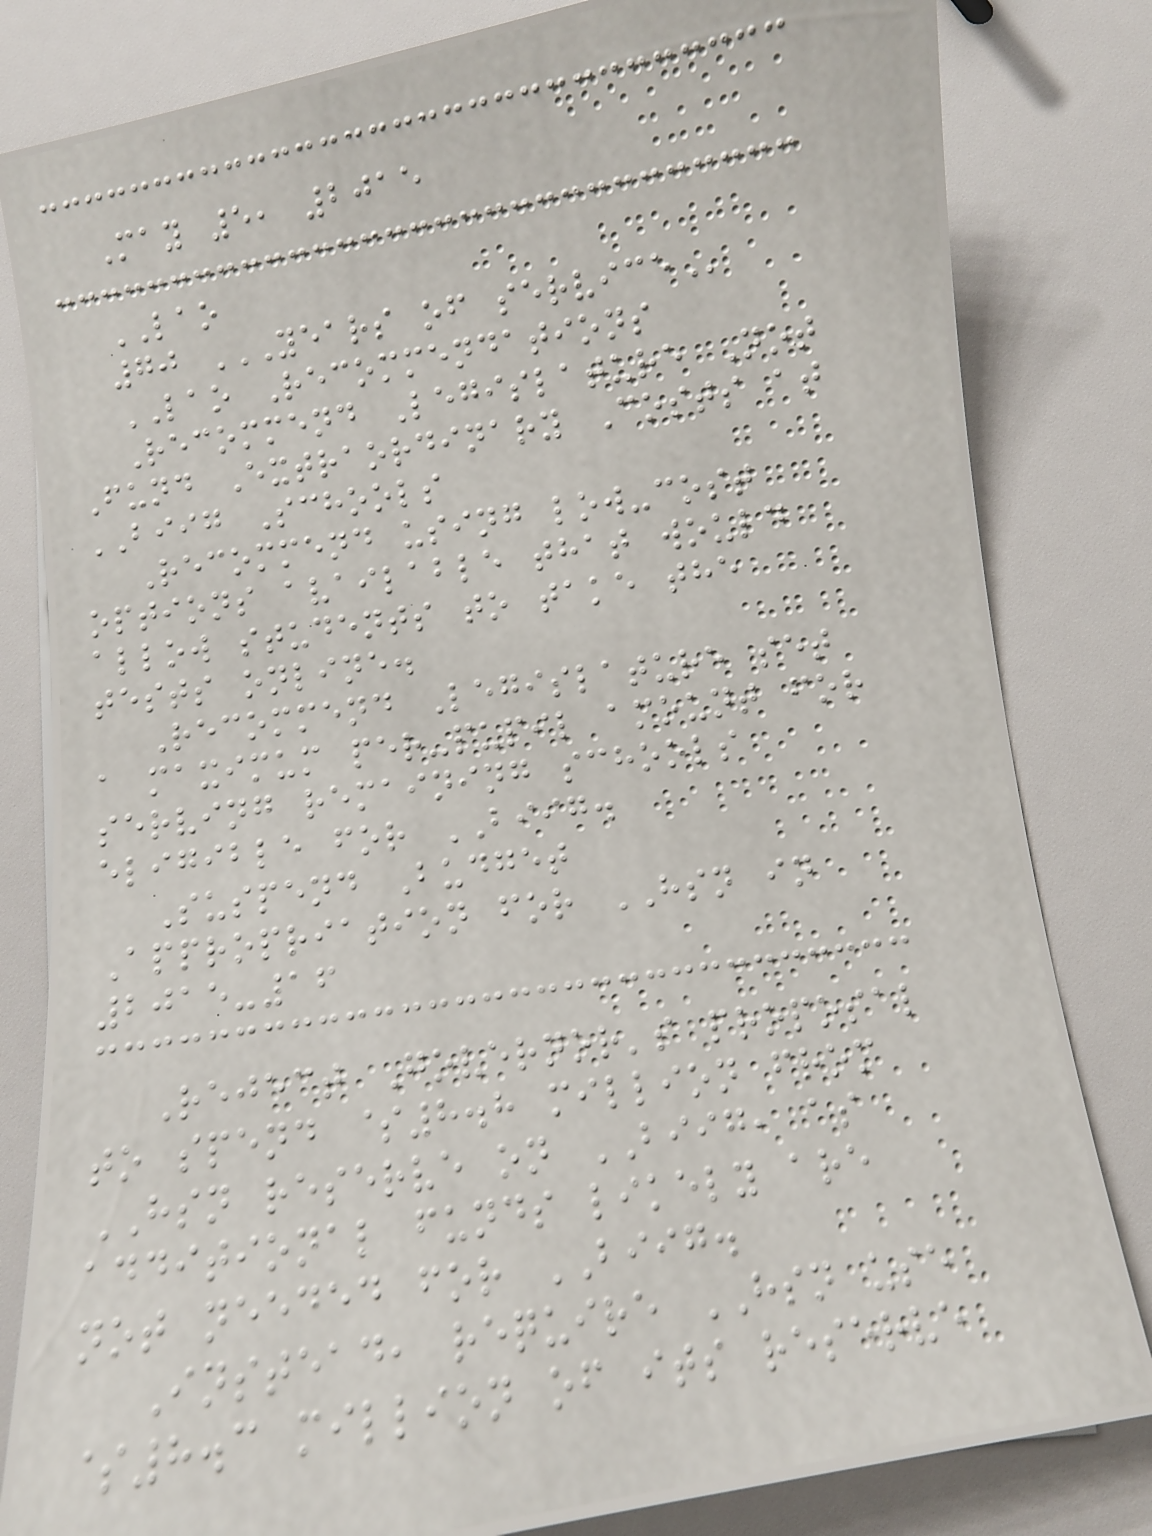May 5, 2015
LAO
70 YEARS OF SERVICE
LAO Recommendations
Recommend Legislature Not
Fund Extraordinary Costs at
BIIG Schools
Recommend using low-cost
options available that would
allow students to take the
tests online.
Recommend Legislature set
a maximum per-pupil amount for
serving remaining schools
eligible for BIIG.
Suspend Budget
Appropriation for HSN in
2015-16
Reject Governor's proposal
to spend $8.8 million from
HSN reserve on BIIG, as
additional funds likely are
not needed for BIIG.
Instead, require HSN use
$8.3 million of its reserve
